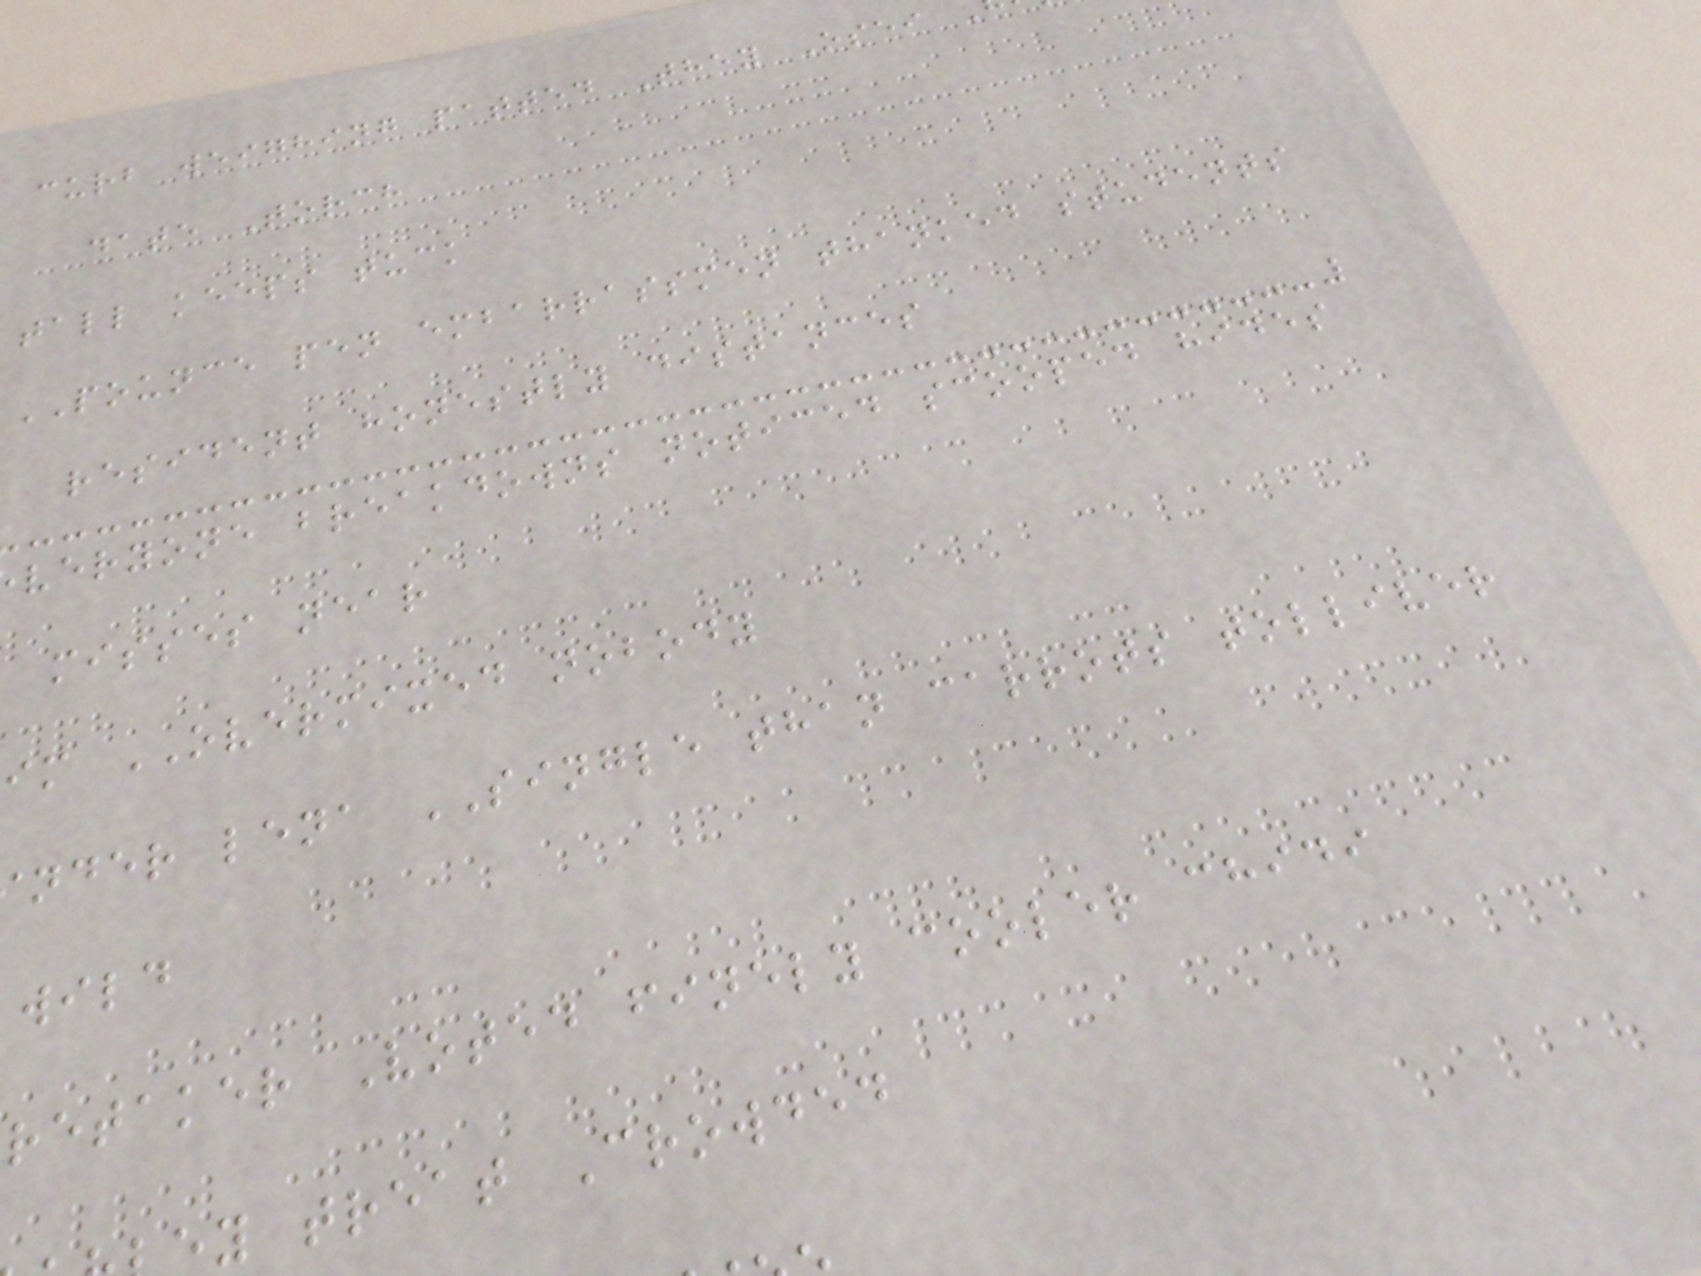curb weighing patted They Osei
date Torch
tall keeps tuck
POUNCE pen embarrassmen thanked students
resident honestly distances
veryone breakdowns noticed scooped hides
misses near
im OVERMIXED nobody
nder lena SINGLE than carrots tolliver
wild
retaker Voted finely cooler chidi
y treat Crowded
